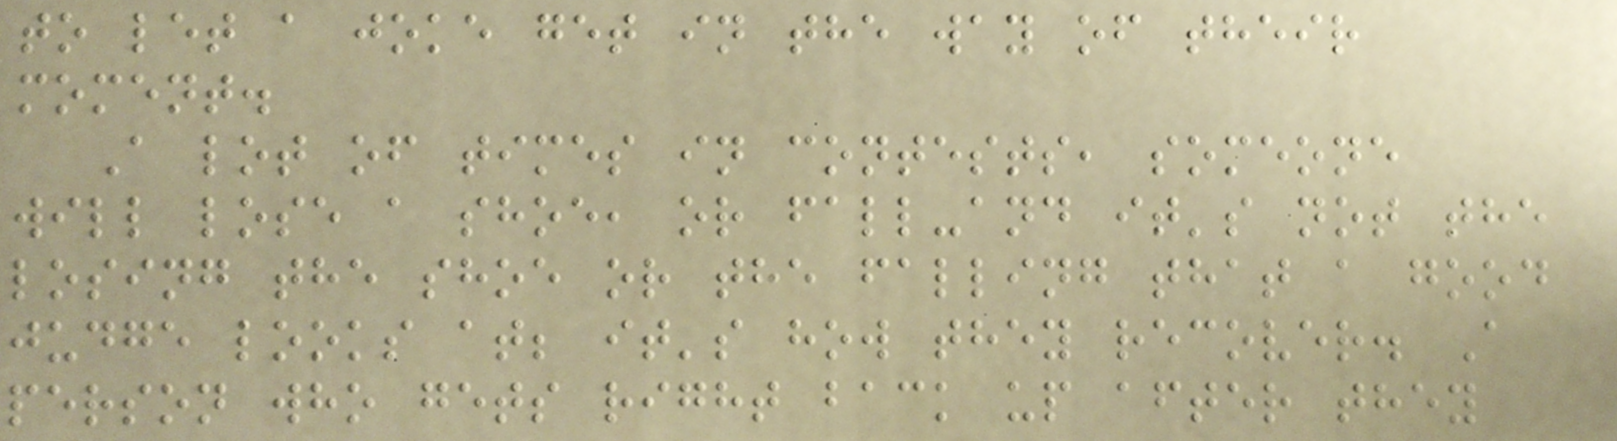to let a joke get in the way of their
moment.
A lot of times in contests, someone
will lose a shoe, or fall-and it's not the
losing the shoe or the falling that a good
judge looks at; it's how they recover. A
person who gets right back up after they
